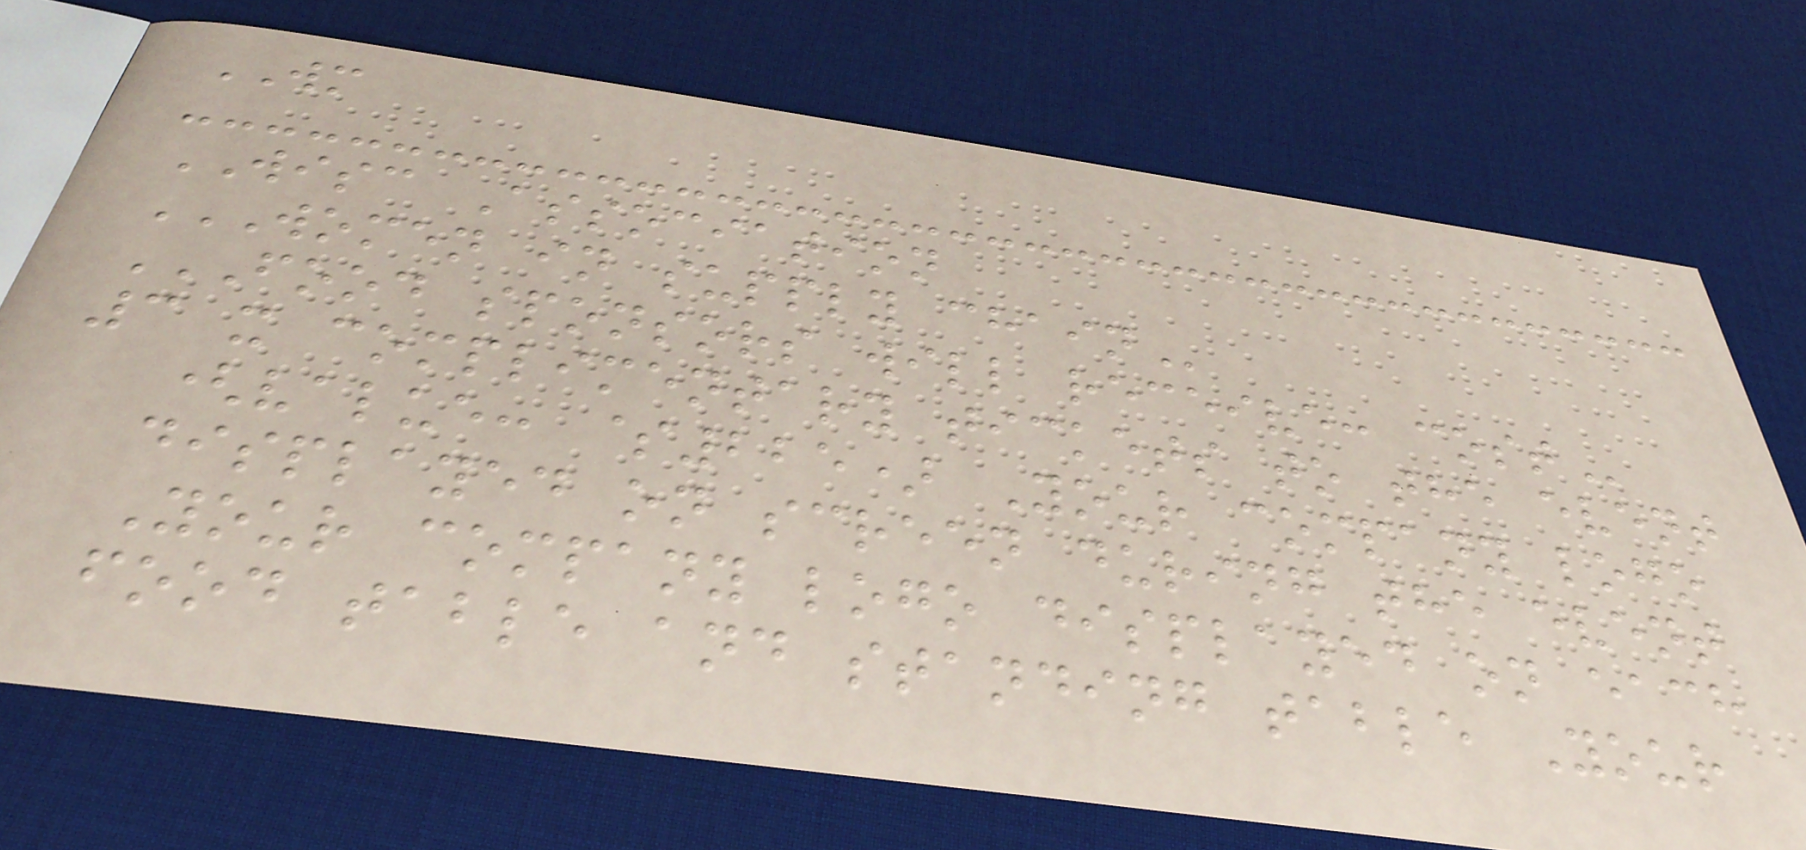WM
WISC Association
WOMEN IN SUPPLY CHAIN
FOOD SPONSORS WILL RECEIVE: COST
3 x complimentary tickets to the event
(value: $225) Your company logo
displayed on screen during the event
Your company logo displayed on each
food table and standing table Your
